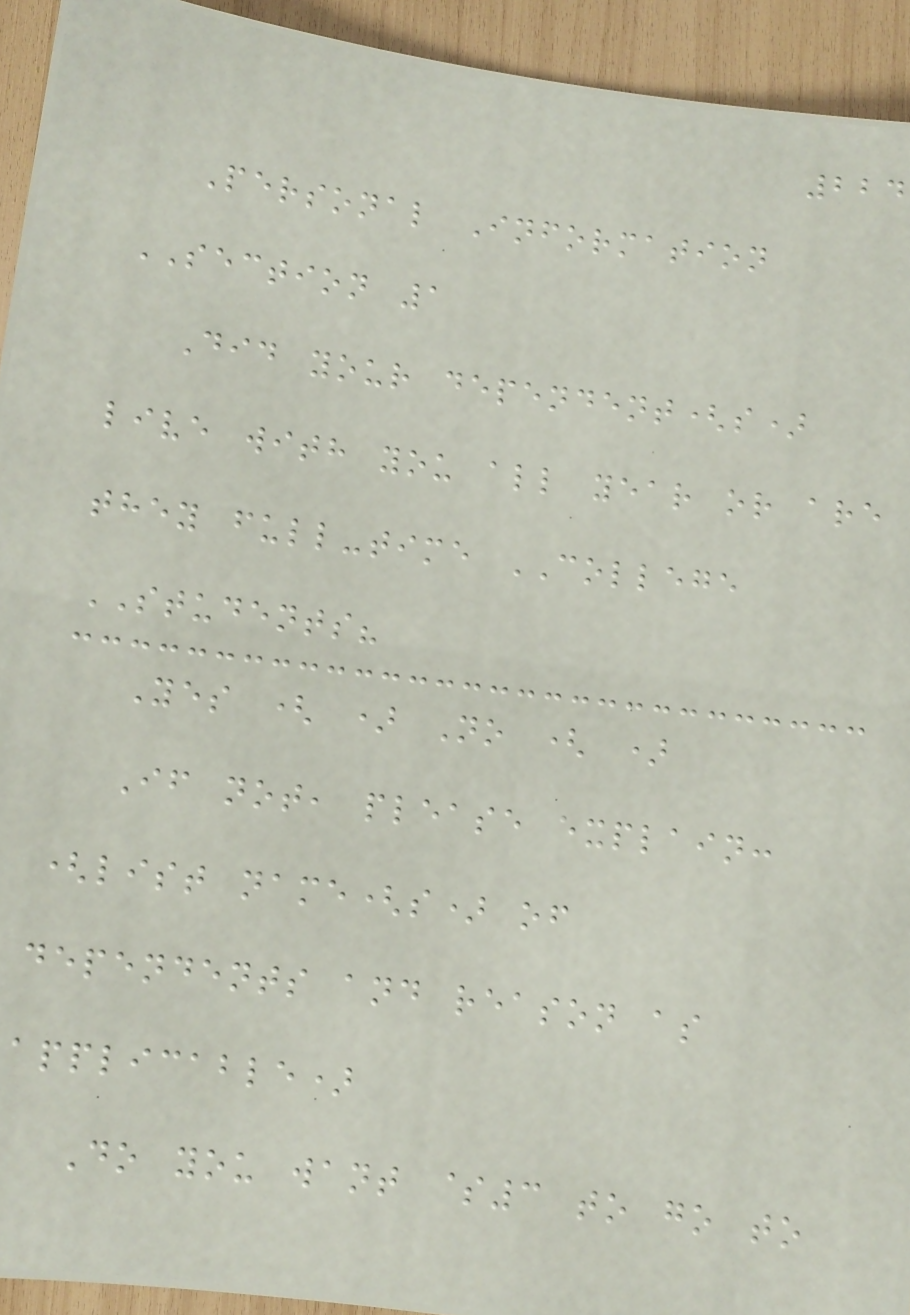224
Personal Information
SECTION 1
Did your dependent(s)
live with you all year or are
they full-time COLLEGE
STUDENTS?
Yes ( ) No ( )
If not, please explain:
(list name(s) of
dependents and reason as
applicable)
Do you want $3 to go to
